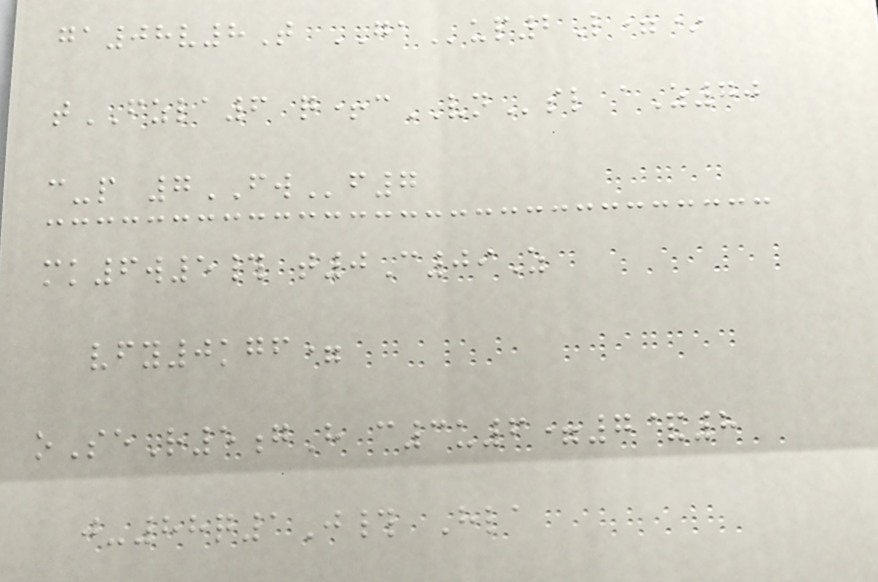ga08v8T GAup2L=*
tFZLA6 q+cVNsl aZ70
c-p 7FWf7
mk6w5# t0C09Z
vfy0kgf=
oSeR5gH c3u6=7&8
j-88q1J# Hla
